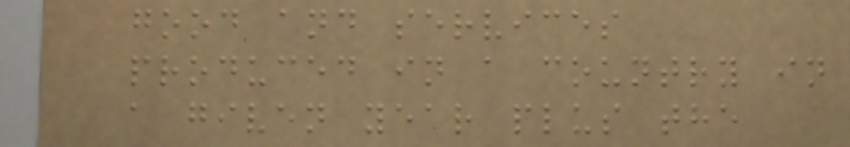good and services
produced in a country in
a given year plus the
